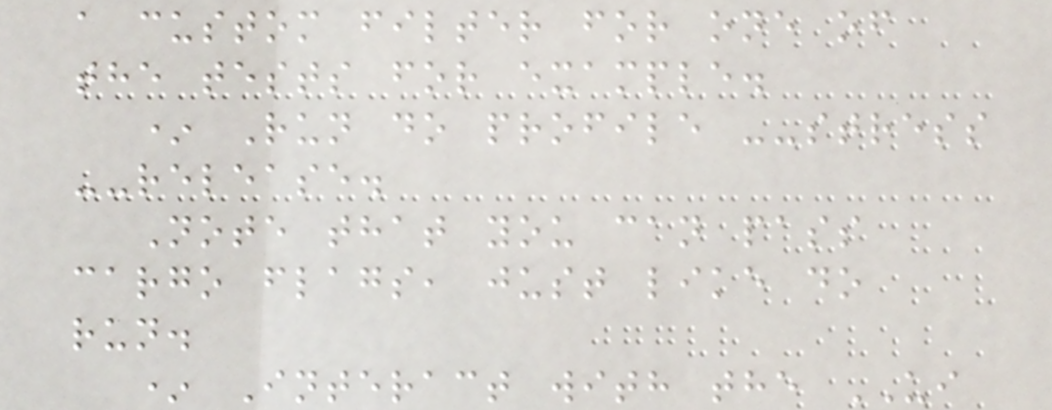a custom filter for one of
the tests for example.
* Run do profile --stress
--release.
Note that you can pass
cargo flags, just like do
run.
* Interact with the UI
